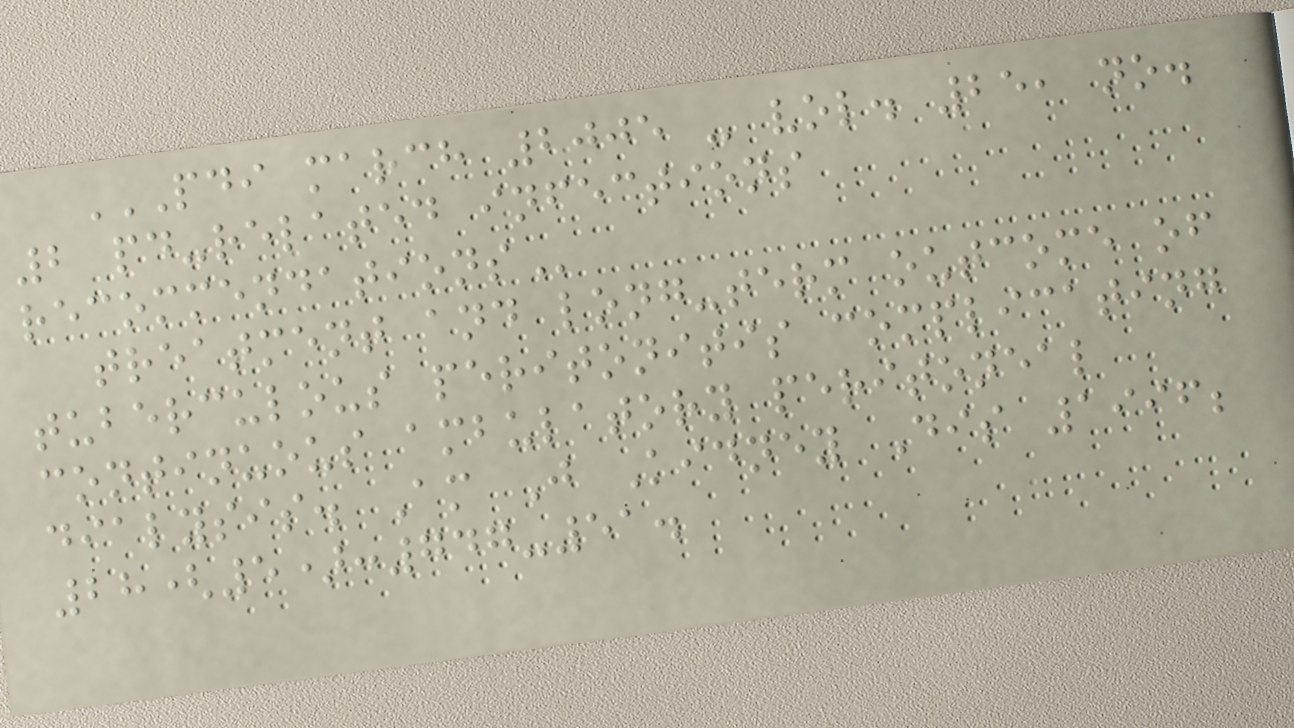PDI MARCH 2005 - VOL. 25, NO.
2 PD-RELATED INFECTIONS
RECOMMENDATIONS
treatment and long-term outcome of
tuberculous peritonitis complicating
continuous ambulatory peritoneal
dialysis. Am J Kidney Dis 1996;
28(5):747-51.
